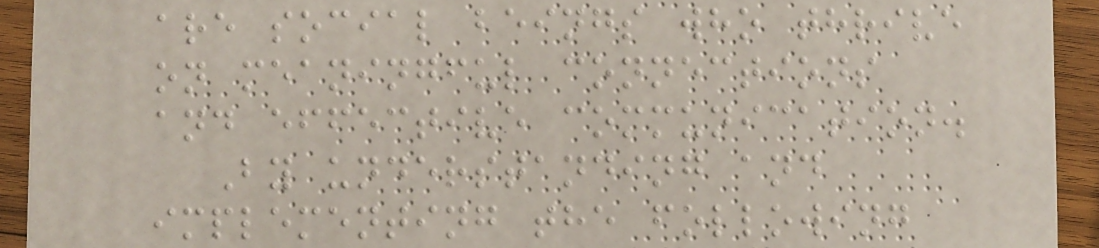are social beings who thrive
on meaningful connections
and effective communication.
By understanding and
implementing the following
